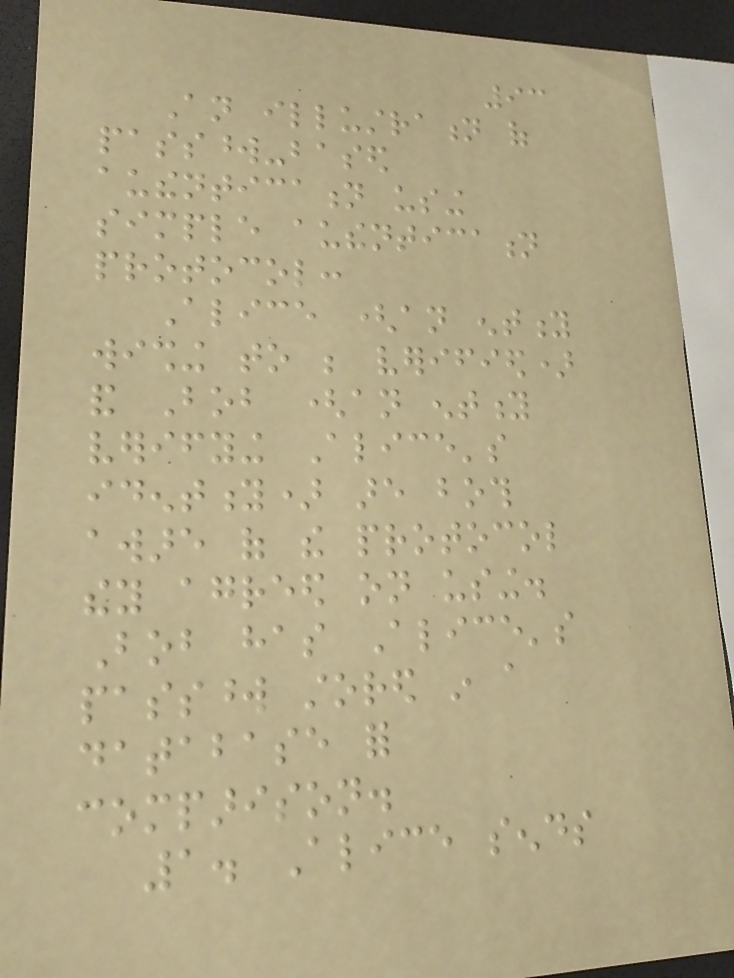93
An illustration of
password-based
authentication using
simple authentication
protocol:
Alice (an entity
wishing to be verified)
and Bob (an entity
verifying Alice's
identity) are both
aware of the protocol
they agreed on using.
Bob has Alice's
password stored in a
database for
comparison.
1. Alice sends
